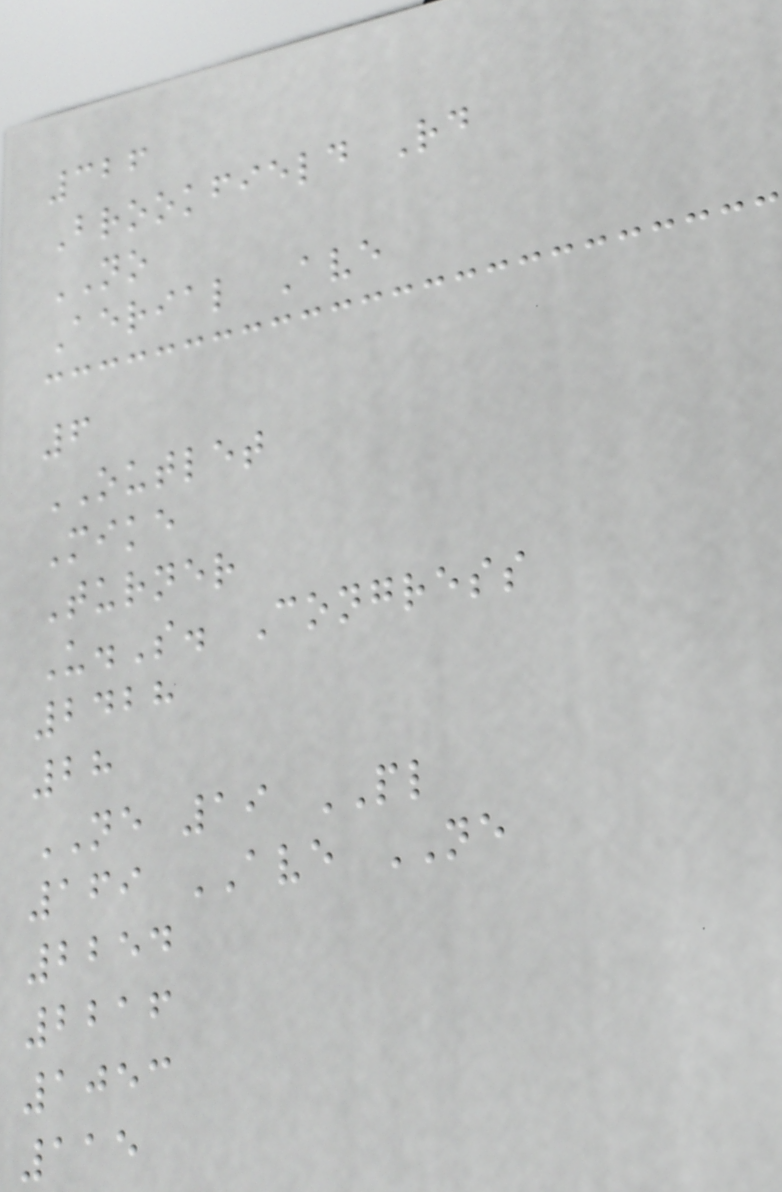326
Brookfield Rd
NO
Aerial Ave
6
OUTLET
Mike
Turner
U.S. Congress
2428
28
NE 19 PL
169 AVE NE
2254
2216
1053
115
